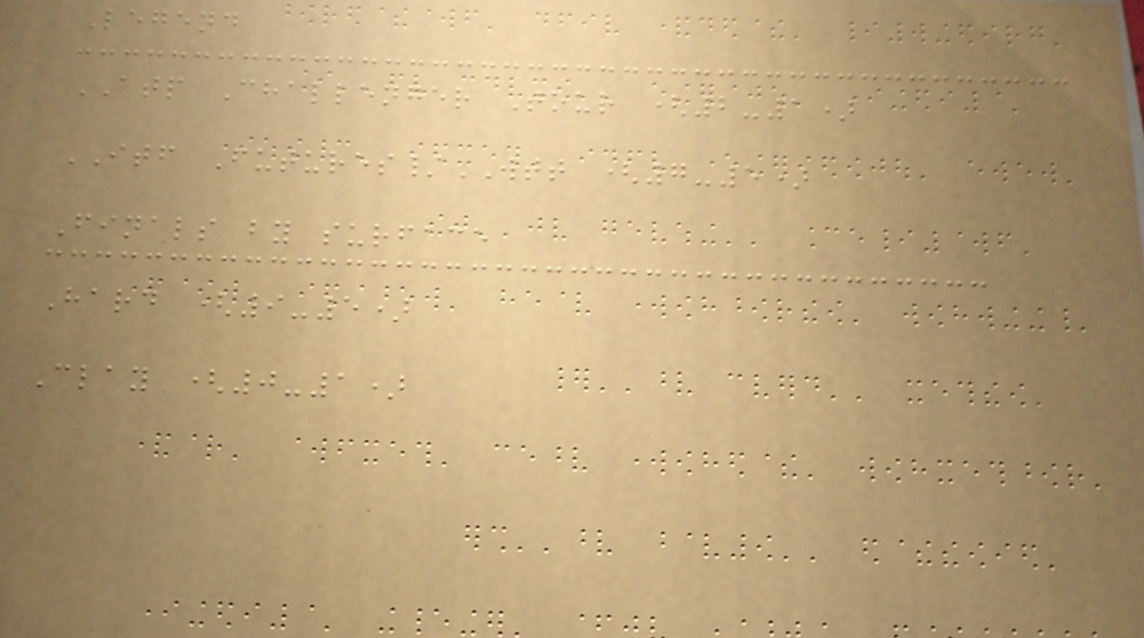Legend
ATP Challenger Tour (2-1)
ITF Futures/WTT (7-5)
Finals by surface
Hard (9-5)
Clay (0-1)
